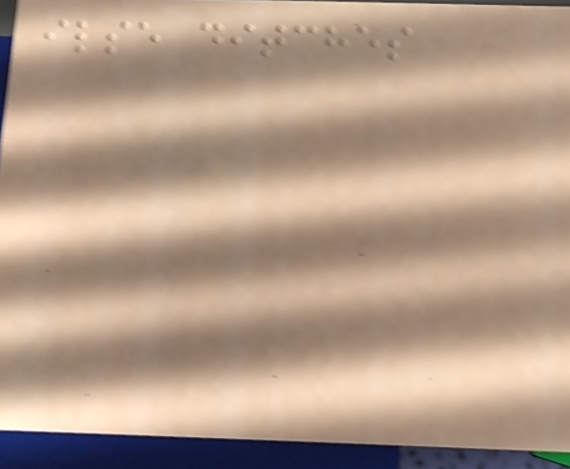ilse ditches
